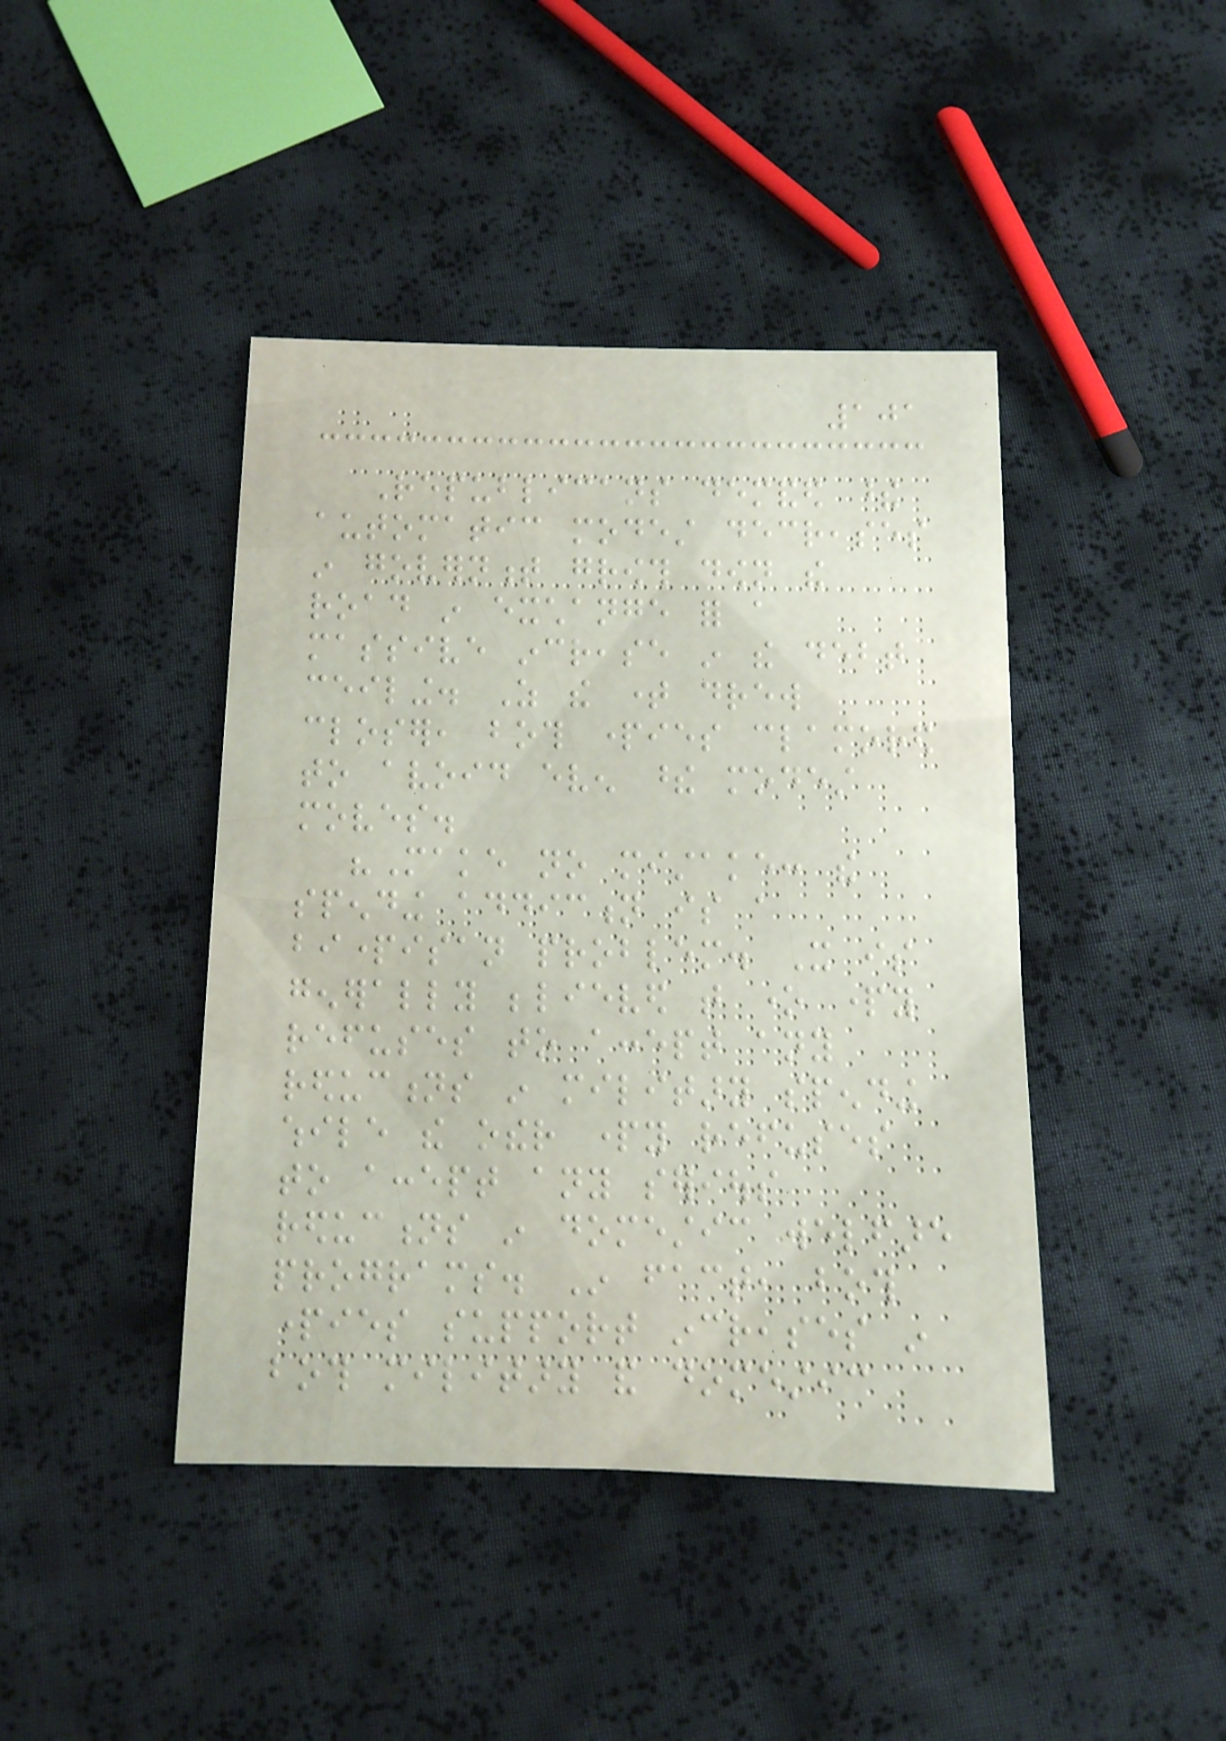101
Republicans demanded these
automatic modest decreases
in government growth down the
road in exchange for a
massive increase in the debt
ceiling. As the time drew
closer, both parties clamored
to avoid even these modest
moves.
"Make no mistake: the
spending addiction is a
bipartisan problem. It is
generally believed that one party
refuses to accept any
reductions in military spending
while the other party refuses
to accept any serious
reductions in domestic welfare
programs. In fact, both
parties support increases in
both military and domestic
